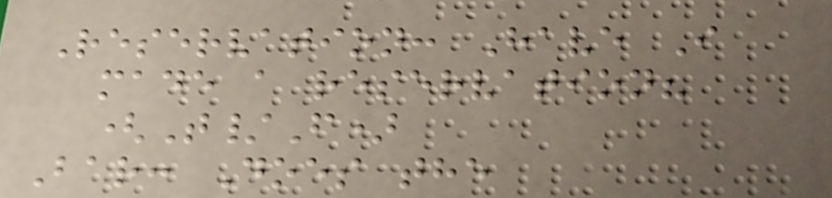Reservation: Have I
made a reservation?
(T/F)
Bar: Does the
